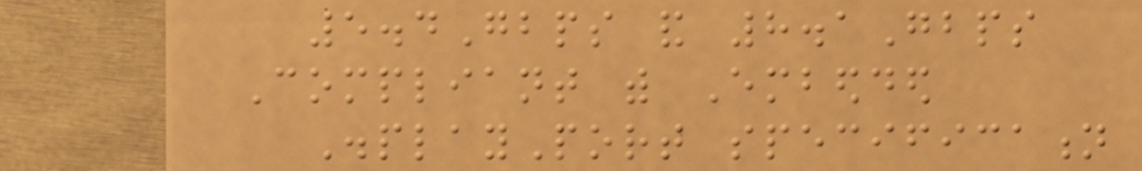5.4Gbps and 8.1Gbps
Compliant with Embedded
DisplayPort specification
